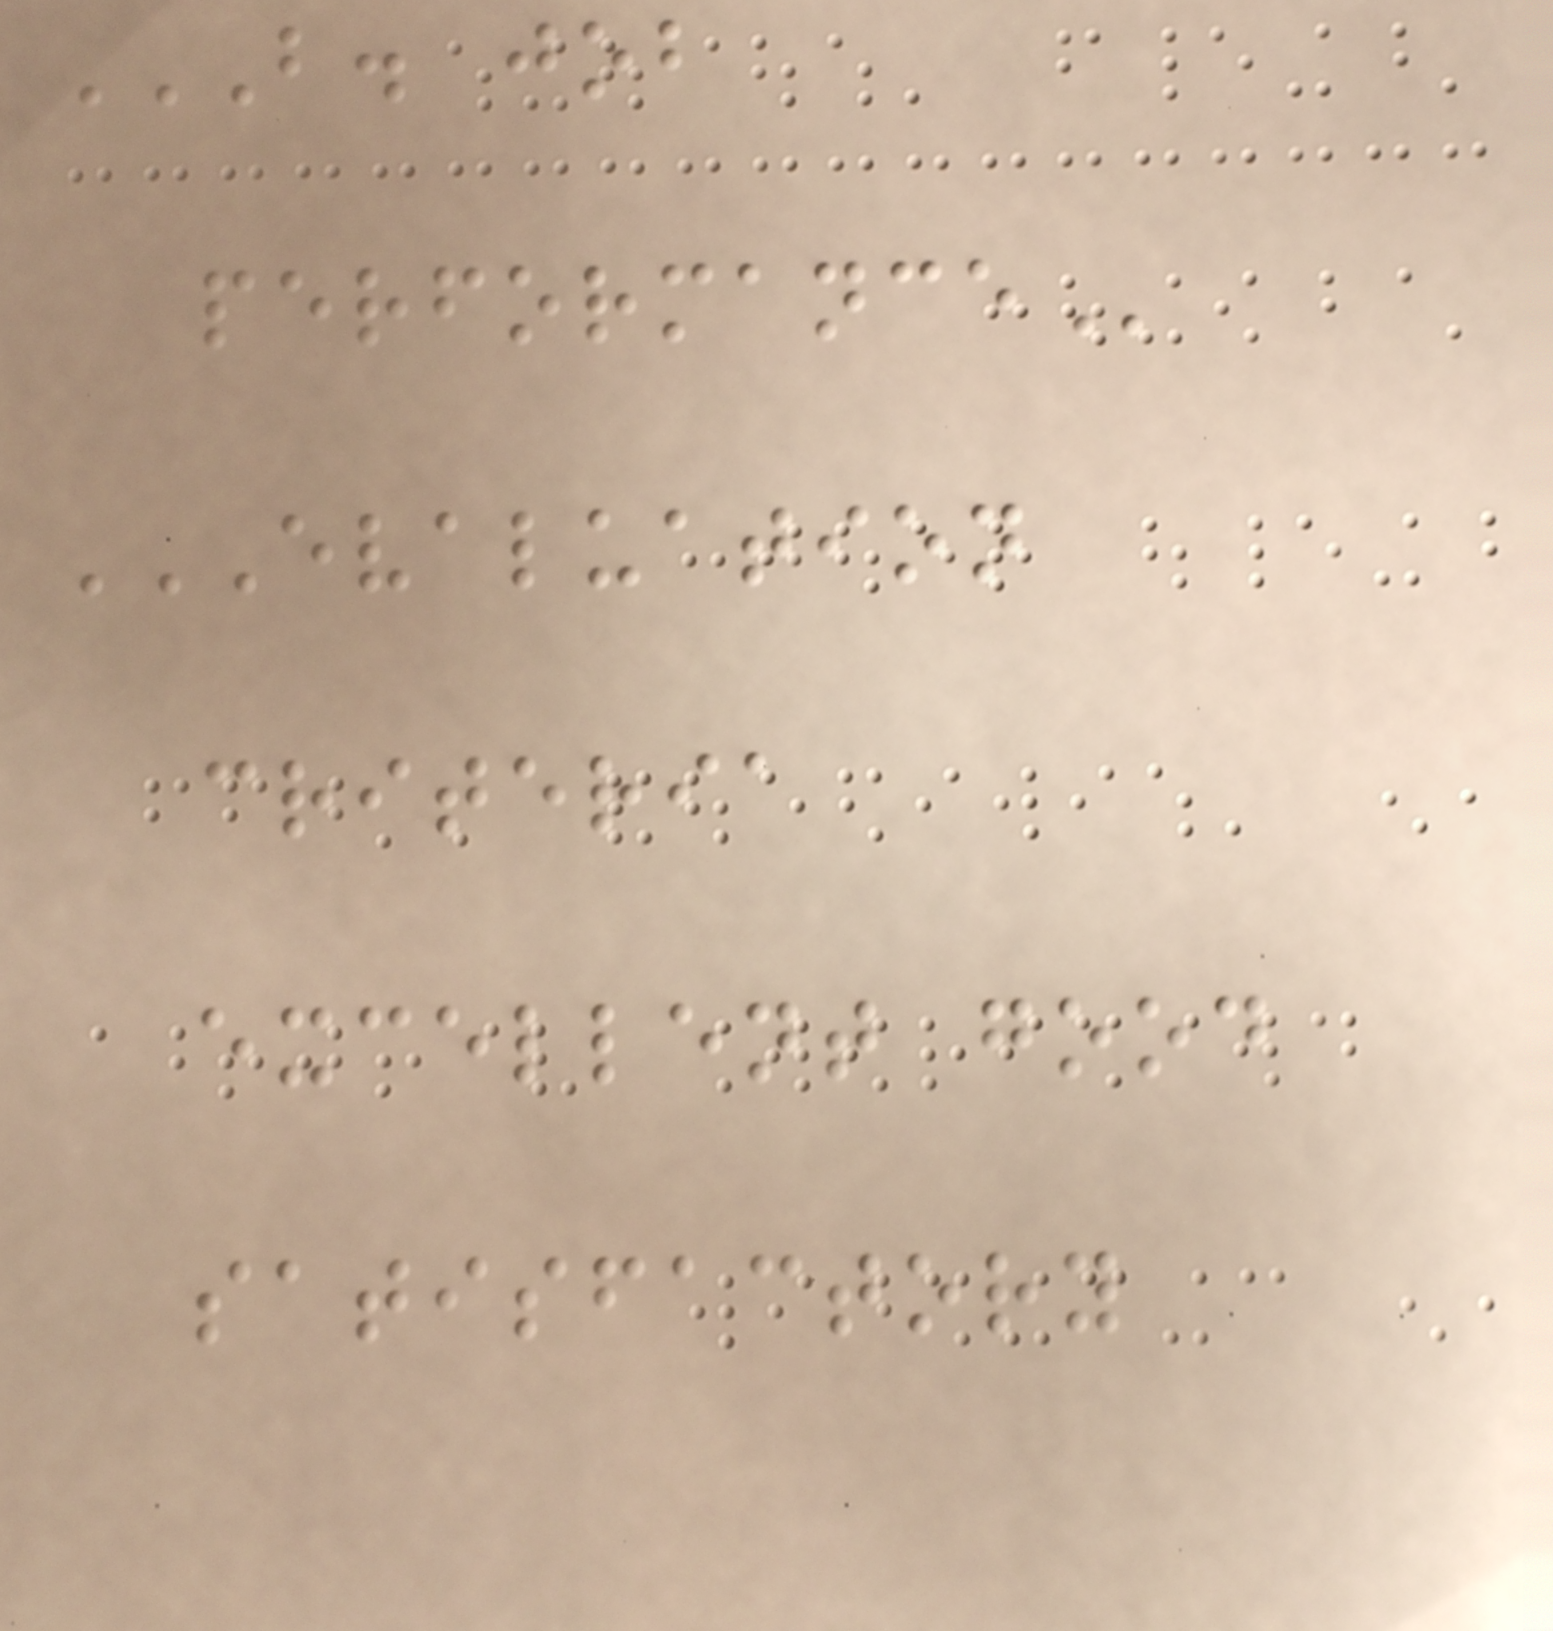B. JOB
PERFORMANCE
EVALUATION
CRITERIA
EXCELLENT GOOD
SATISFACTORY
